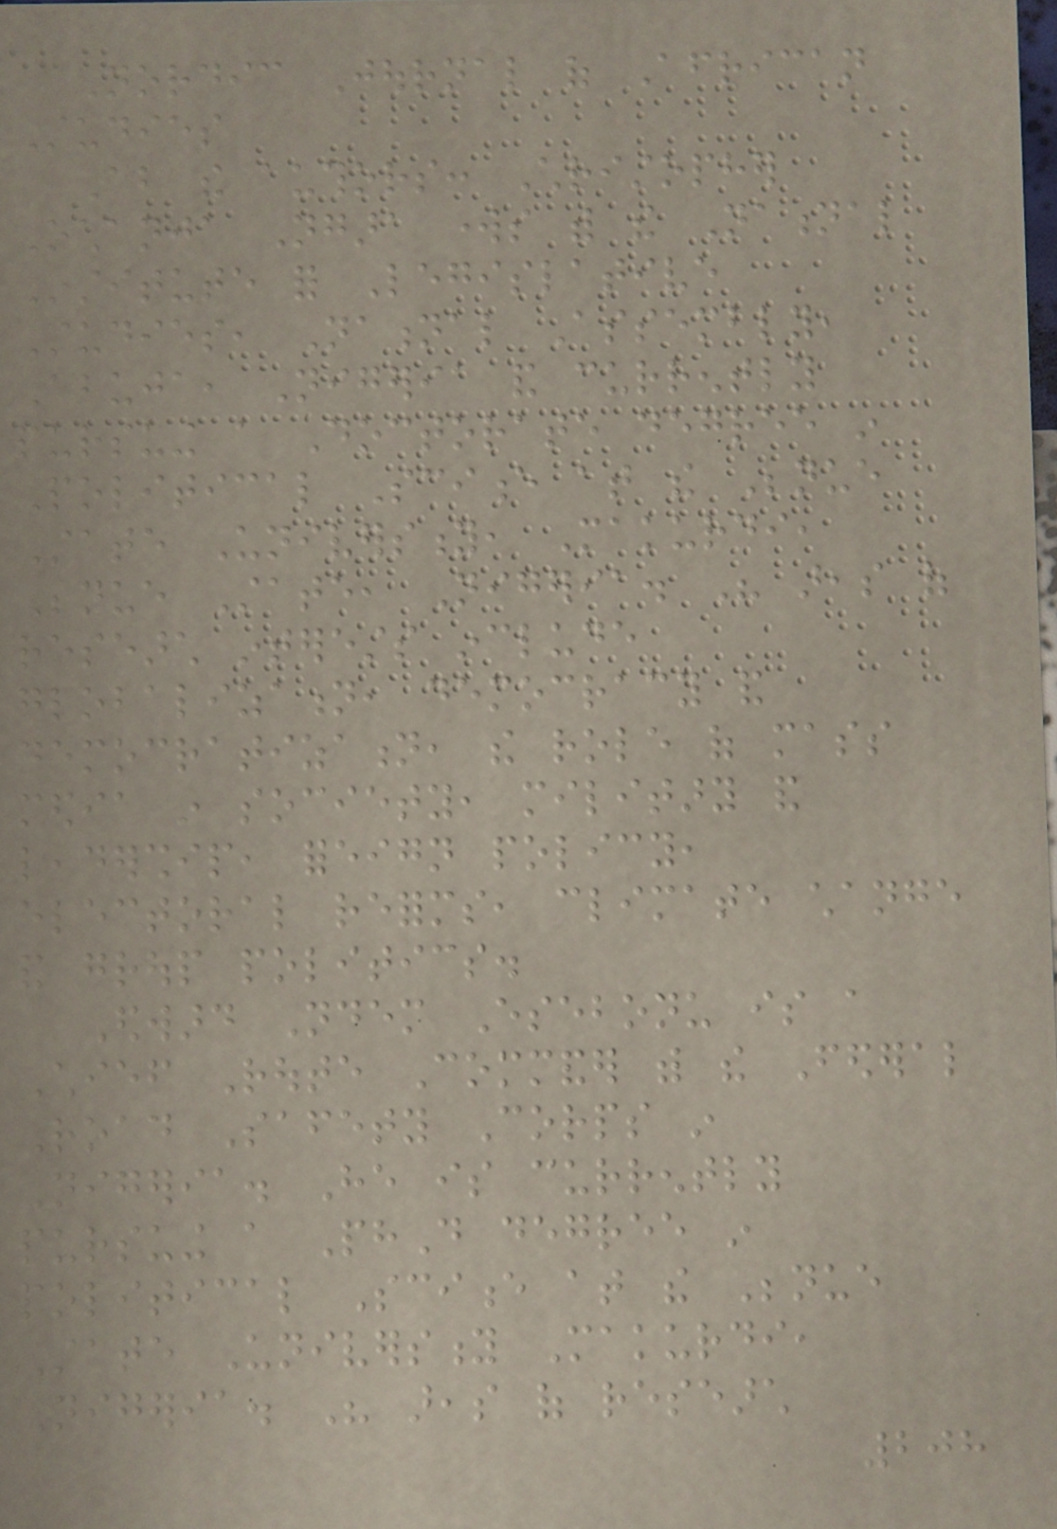Nordic Journal of African
Studies
About the authors: Christopher
Ochanja Ngara works with the National
Institute for Legislative
Studies, National Assembly,
Abuja, Nigeria and currently
pursuing a Doctorate degree in
Political Science at the Benue
State University, Makurdi,
Benue State, Nigeria. His areas of
research interests include
globalization, democracy and
democratization, the role of mass
media in society, military and
leadership, foreign policy,
electoral reforms, climate change
and group politics.
Edward Ndem Esebonu is a
Chief Route Commander with the Federal
Road Safety Corps in
Nigeria. He is currently
pursuing a PhD degree in
political Science at the Benue
State University Makurdi,
Nigeria. His areas of research
208
